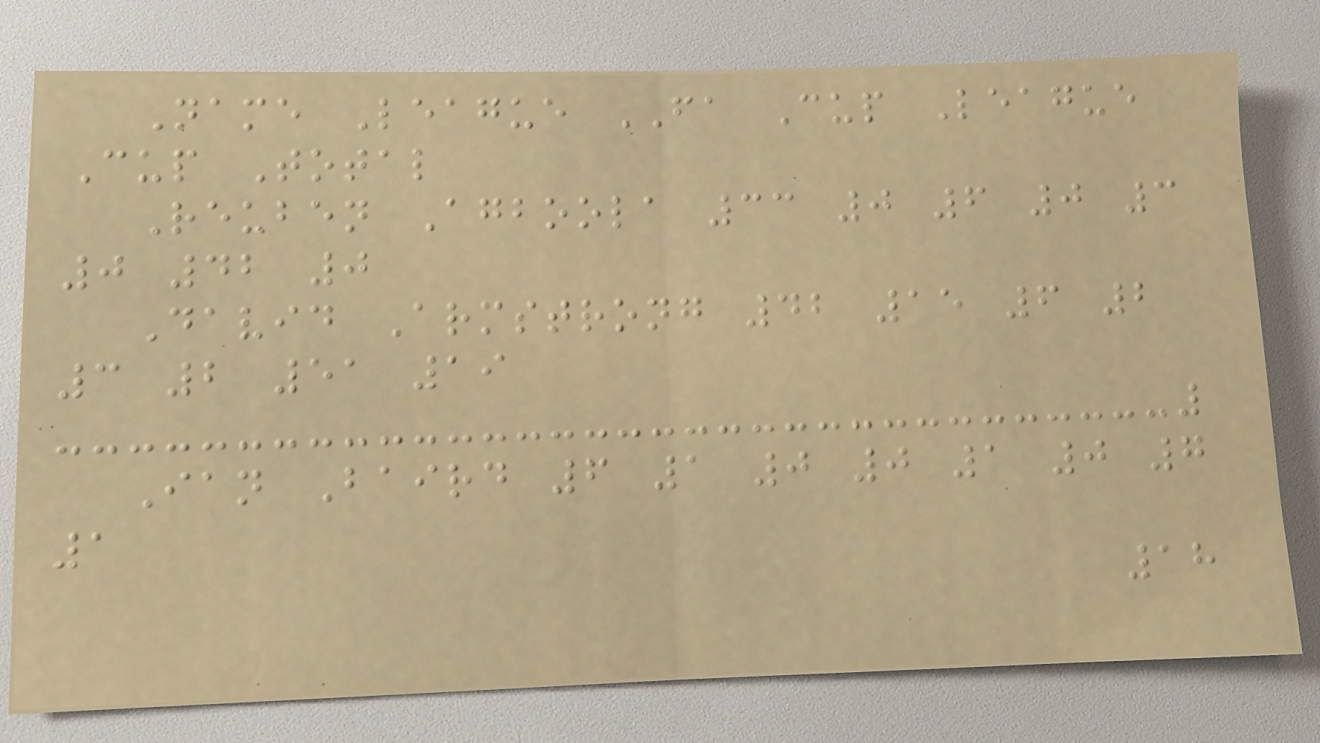Name League FA Cup League
Cup Total
Reuben Agboola 33 0 6 0 3
0 42 0
David Armstrong 42 15 6 2
3 2 51 19
Ian Baird 6 1 0 0 1 0 7
1
18
